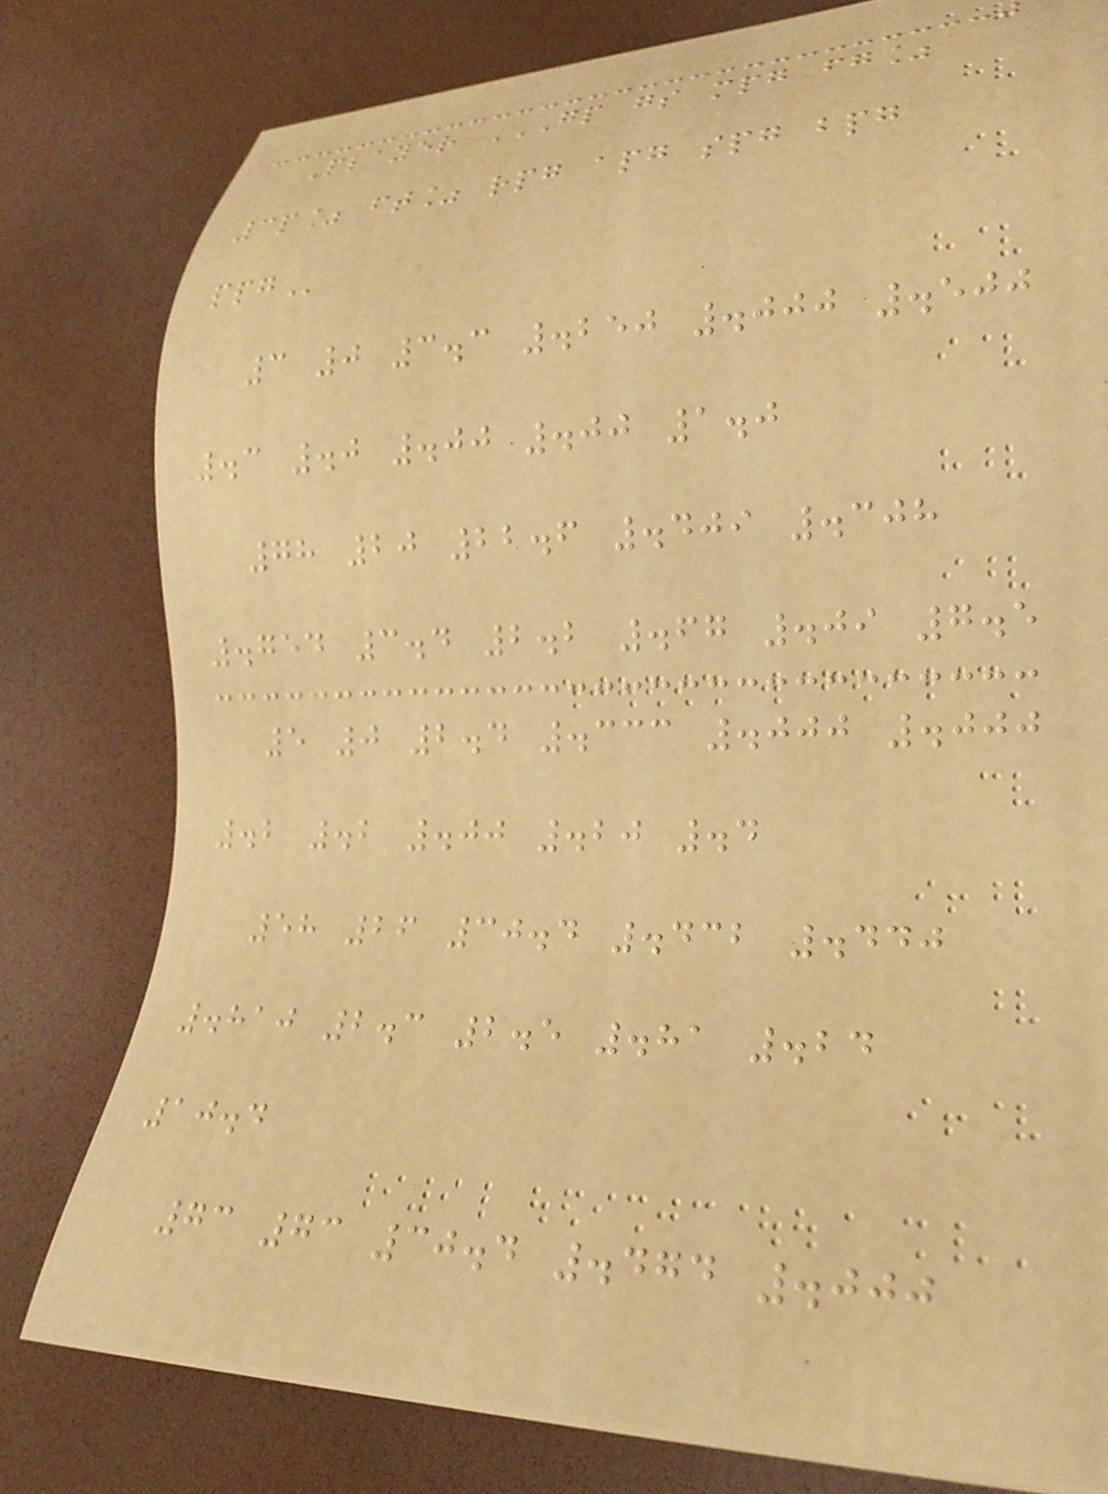Player GP GS MPG FG%
3P% FT% RPG APG SPG BPG
PPG
3 0 3.3 .250 .000 .500
.3 .0 .00 .00 1.0
78 20 22.6 .409 .308
.754 3.4 2.2 .67 .09 7.5
5 0 2.4 .333 .000 .000
.2 .2 .00 .20 .4
58 26 30.4 .432 .440
.810 2.3 2.5 .81 .24
10.4
73 73 30.4 .474 .000
